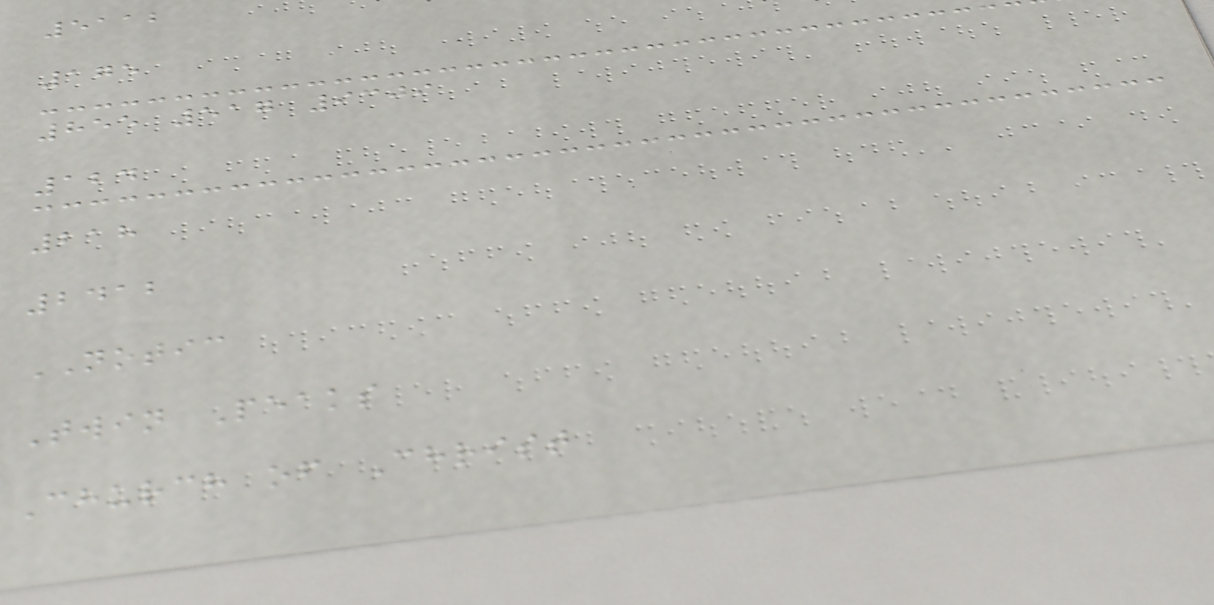5112
175
855 517 9309
124
218
2412
NOTIC
Twin Peaks
Church of Christ
